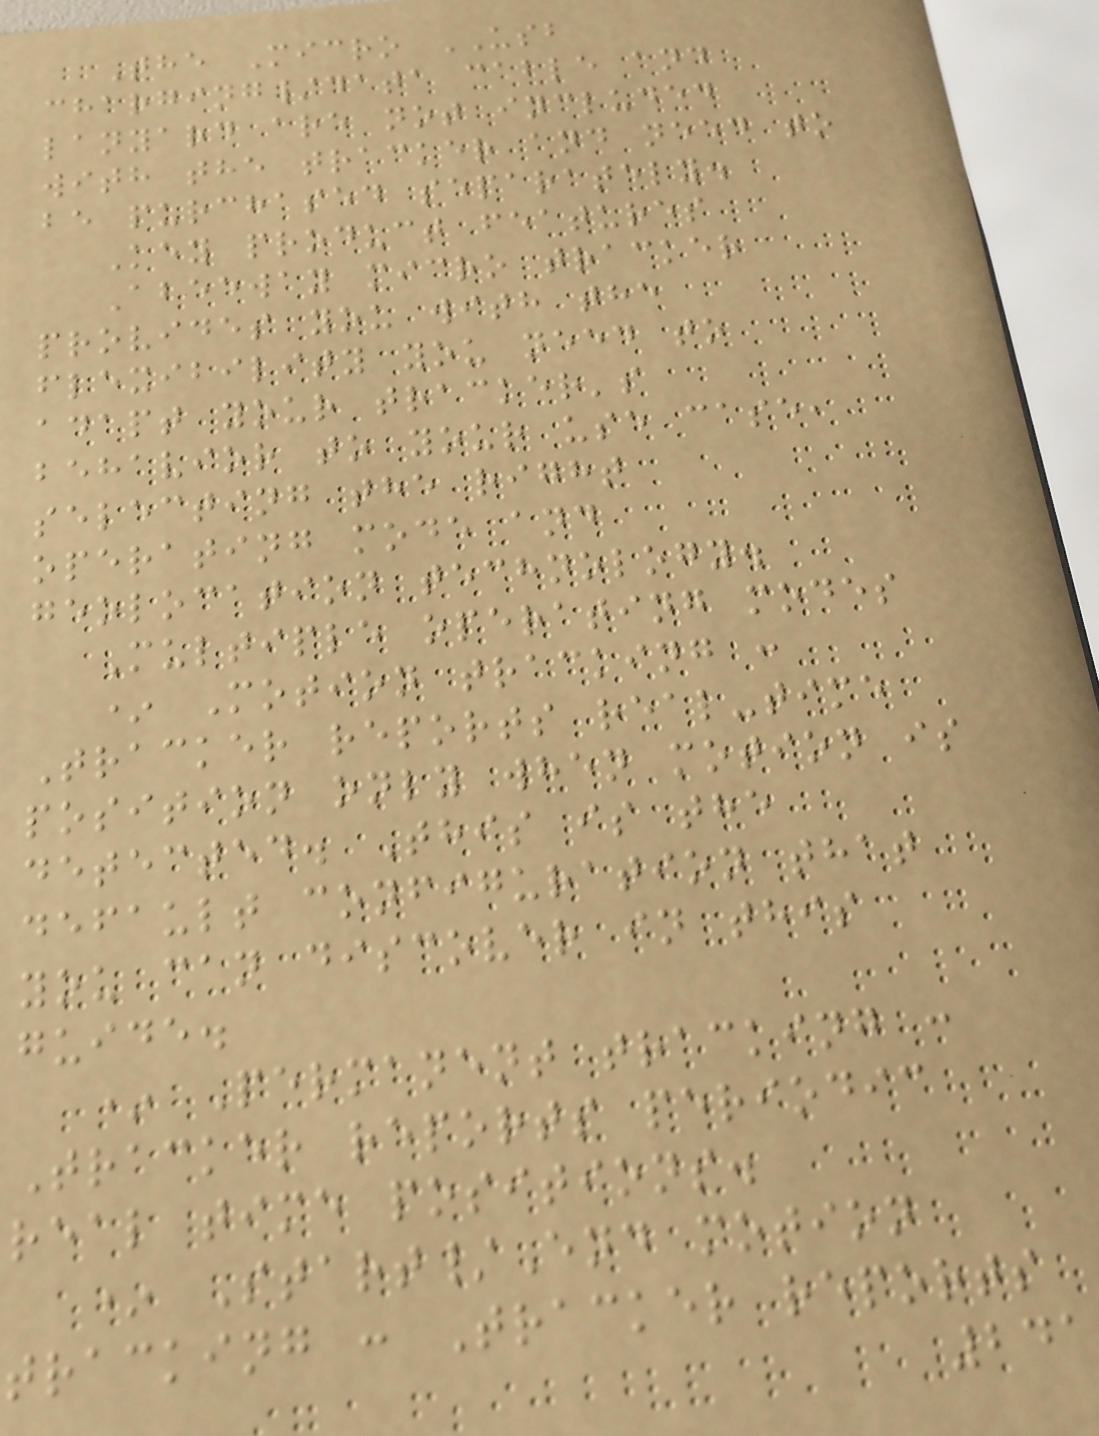The Micro USB
charging/data cable and
lanyard are not included
with the tracker and need to
be purchased separately.
Key product features
Abeeway micro tracker
provides you with the
flexibility you need to
adapt your tracker's
behavior to your use case,
selecting the right
operating mode and
geolocation technology.
Multiple operating modes
* Motion tracking :
Tracker reports real-time
position only when motion is
detected. This is the
default configuration that
you can discover in this
guide.
* Permanent tracking :
Tracker reports periodic
real time positions.
* Start/End motion
tracking : Tracker reports
241
